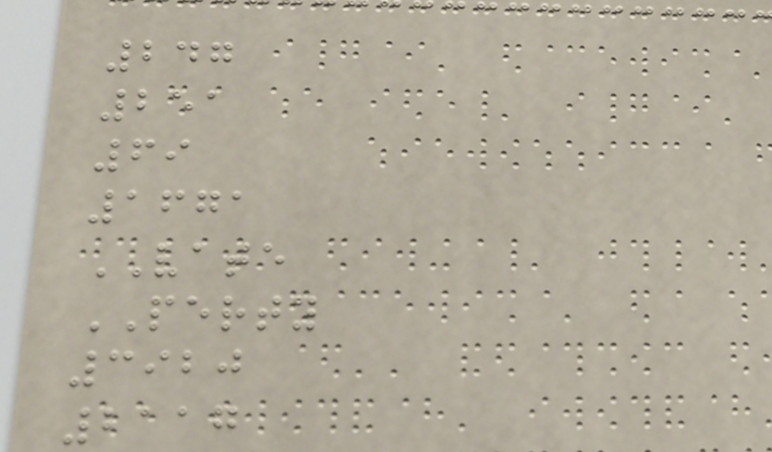247
251
69
1671
VATE
PERTY
3920
2117
